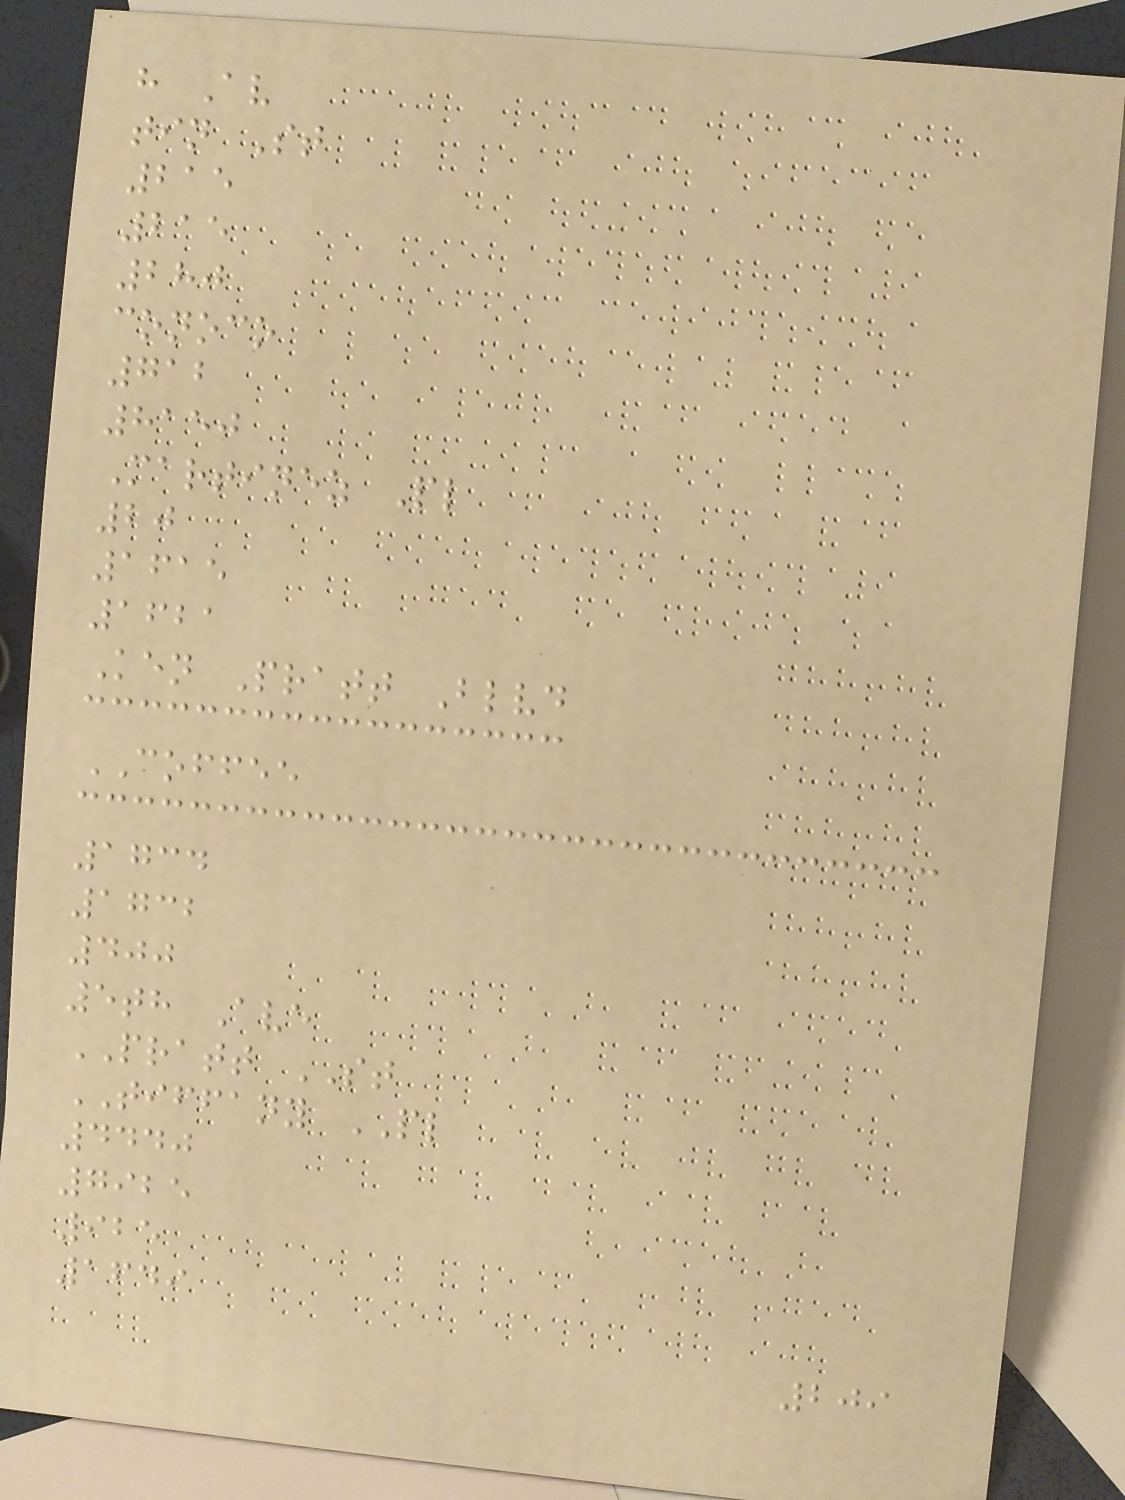h Av
tin St
215
215
280
conoco
712
8150
Martinez Pl
20
1615
1621
Ken Pratt Blvd
COFFEE
1734
1732
400
5th Ave
PRATT ST
TIFFANY PL
4440
7925
925
1649
209
